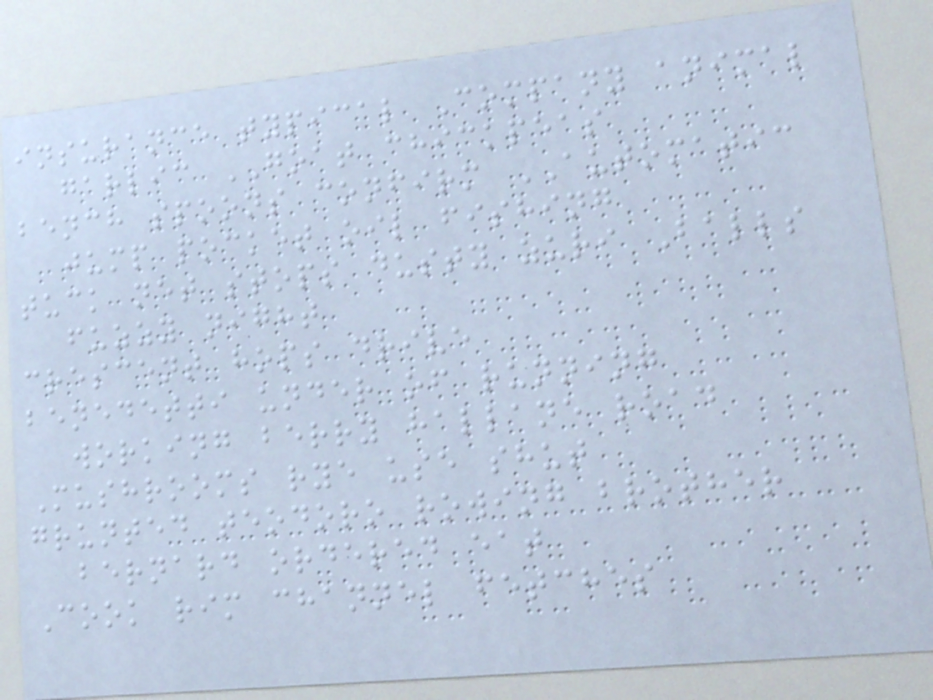insurance typical Company animal
garlic GOAT chickpeas
bench spoons confirm AUTOMATIC
jump pocket oil fishing
tuck net stops dusty zuri Balls
fuzzy night
crescent hops drive
benedetti under of running
working berry hallane road
Mushrooms rye use shut
grunted teodoro rowing brother
bernard ordered eat
Cook rim channel fetches
